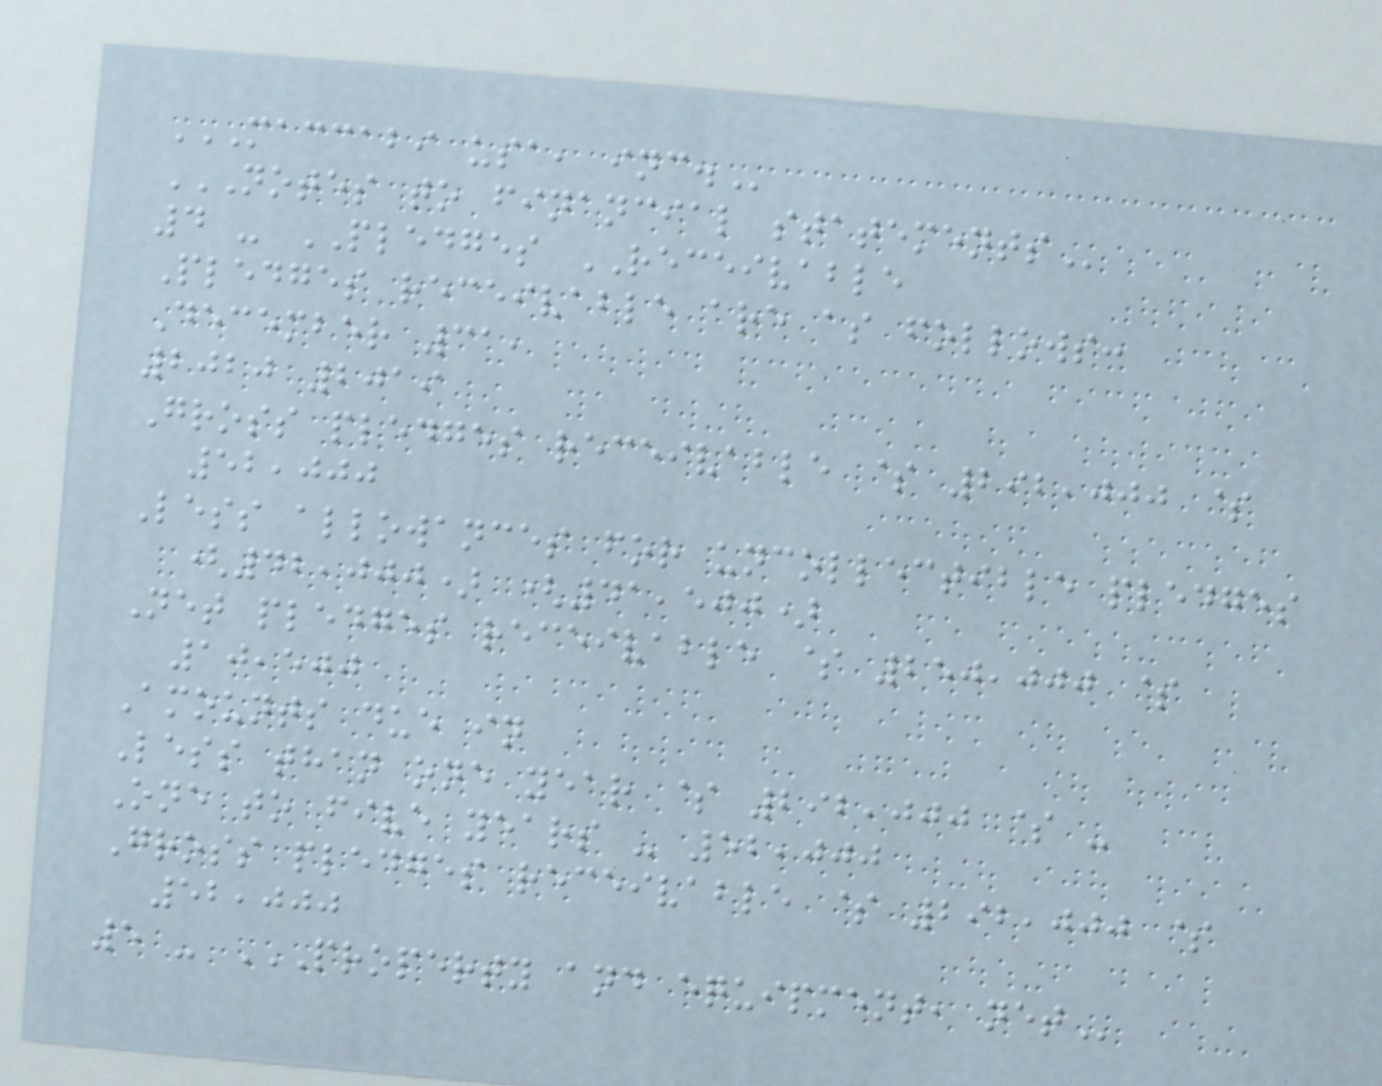MACCABI USA, INC.
NOTES TO FINANCIAL STATEMENTS
4 - PLEDGES RECEIVABLE
Pledges receivable are as follows:
December 31,
2020 2019
Gross pledges receivable $ 292,000 $
52,000
Less allowances for uncollectible pledges
(42,000) (41,500)
Net pledges receivable $ 250,000 $
10,500
Amounts due in
Less than one year $ 292,000 $ -
One to five years - 52,000
Gross pledges receivable $ 292,000 $
52,000
5 - PROPERTY AND EQUIPMENT, NET
